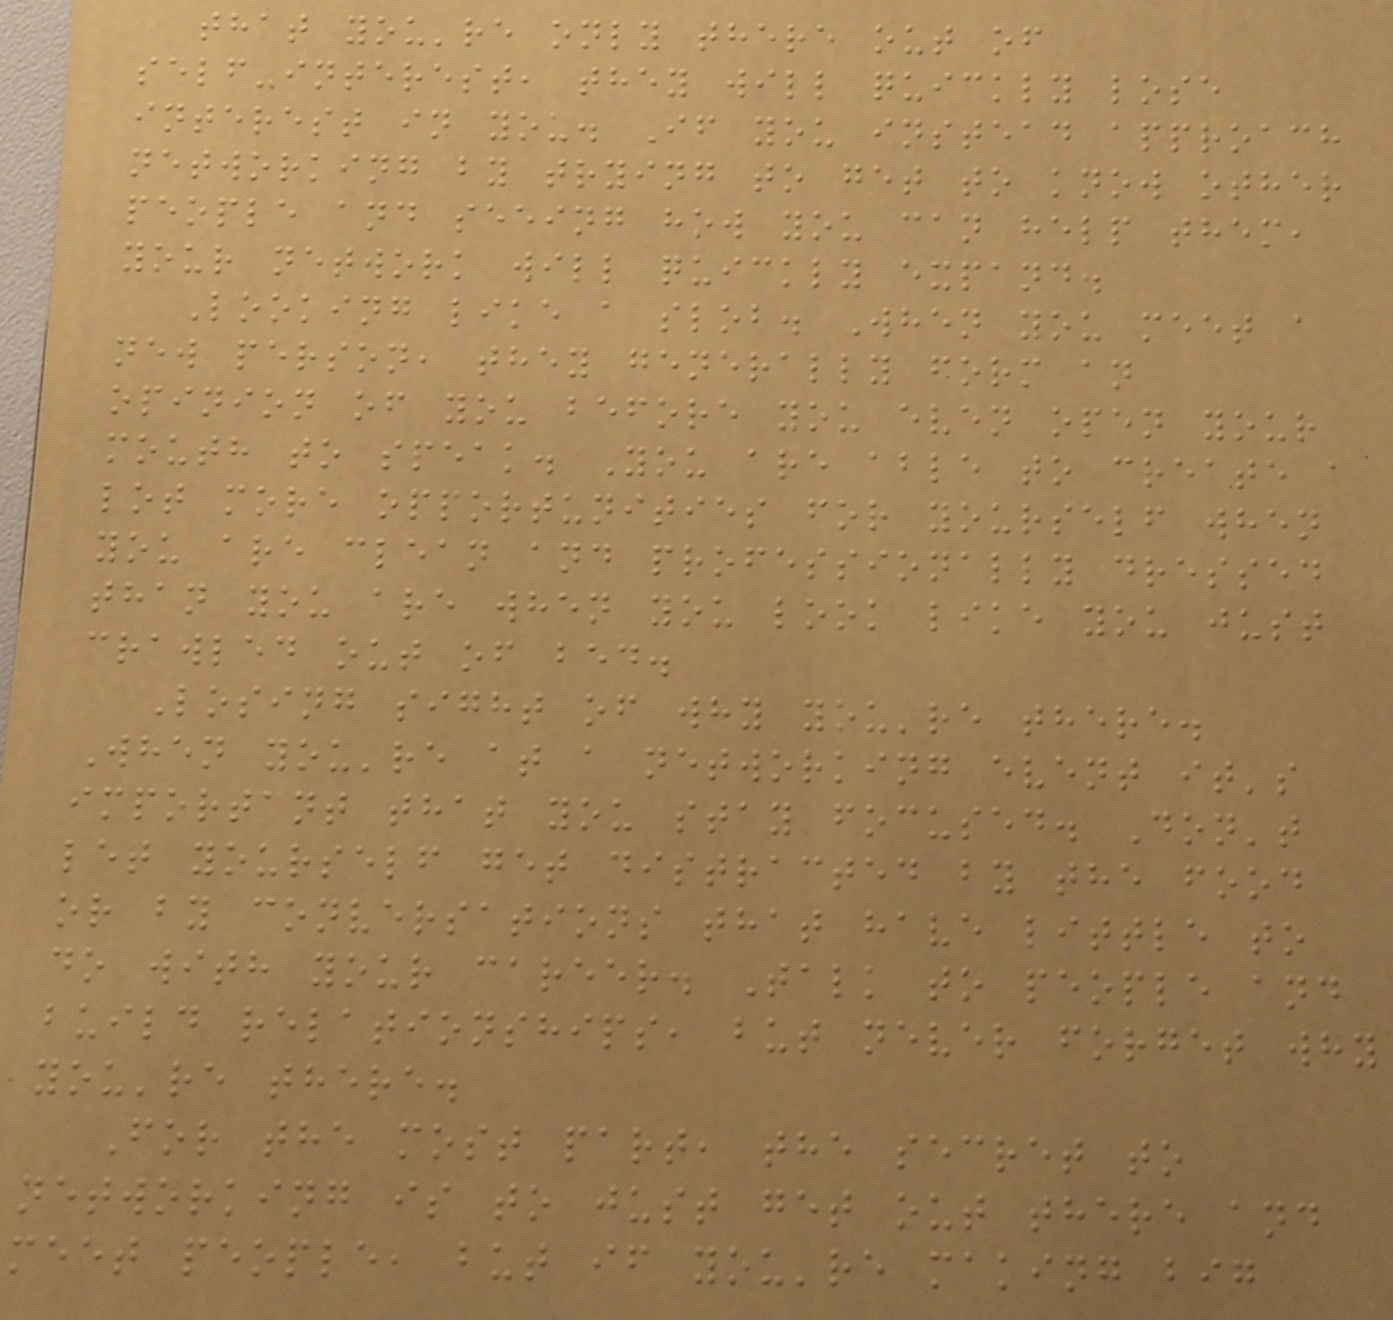that you're only there out of
self-interest, they will quickly lose
interest in you. If you instead approach
networking by trying to get to know other
people and seeing how you can help them,
your network will quickly expand.
Looking like a slob. When you meet a
new person, they generally form an
opinion of you before you even open your
mouth to speak. You are able to create a
lot more opportunities for yourself when
you are clean and professionally dressed
than you are when you look like you just
crawled out of bed.
Losing sight of why you're there.
When you're at a networking event it's
important that you stay focused. Don't
let yourself get distracted by the food
or by conversations that have little to
do with your career. Talk to people and
build relationships, but never forget why
you're there.
For the most part, the secret to
networking is to just get out there and
meet people, but if you're making big
